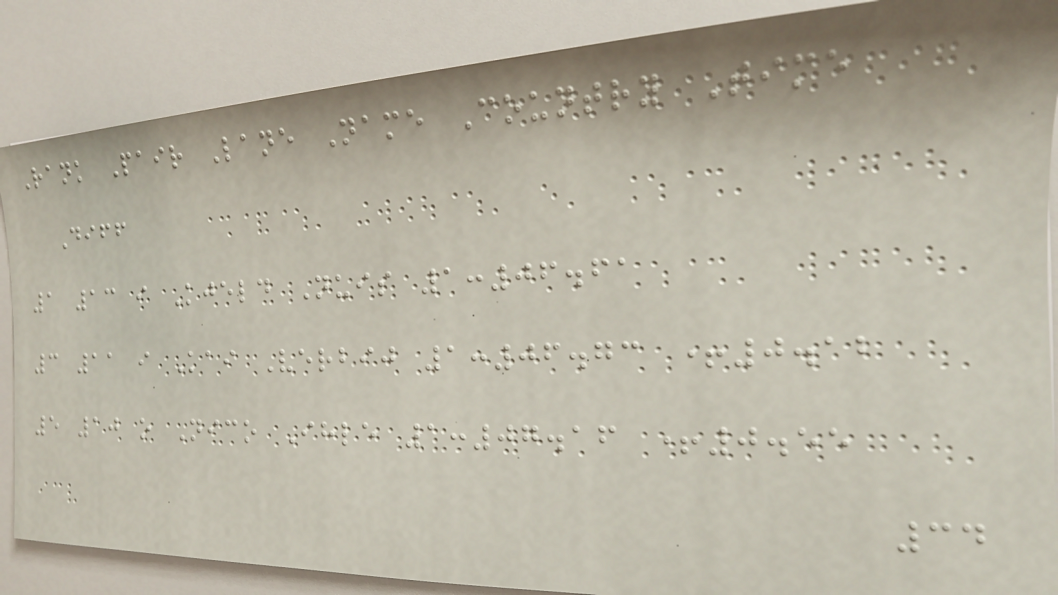Rank Pair Lane Name Country Time
Diff
1 13 i Kjeld Nuis 1:06.61
3 11 i Kai Verbij 1:06.73 +0.12
5 10 o Nico Ihle 1:07.16 +0.55
34
